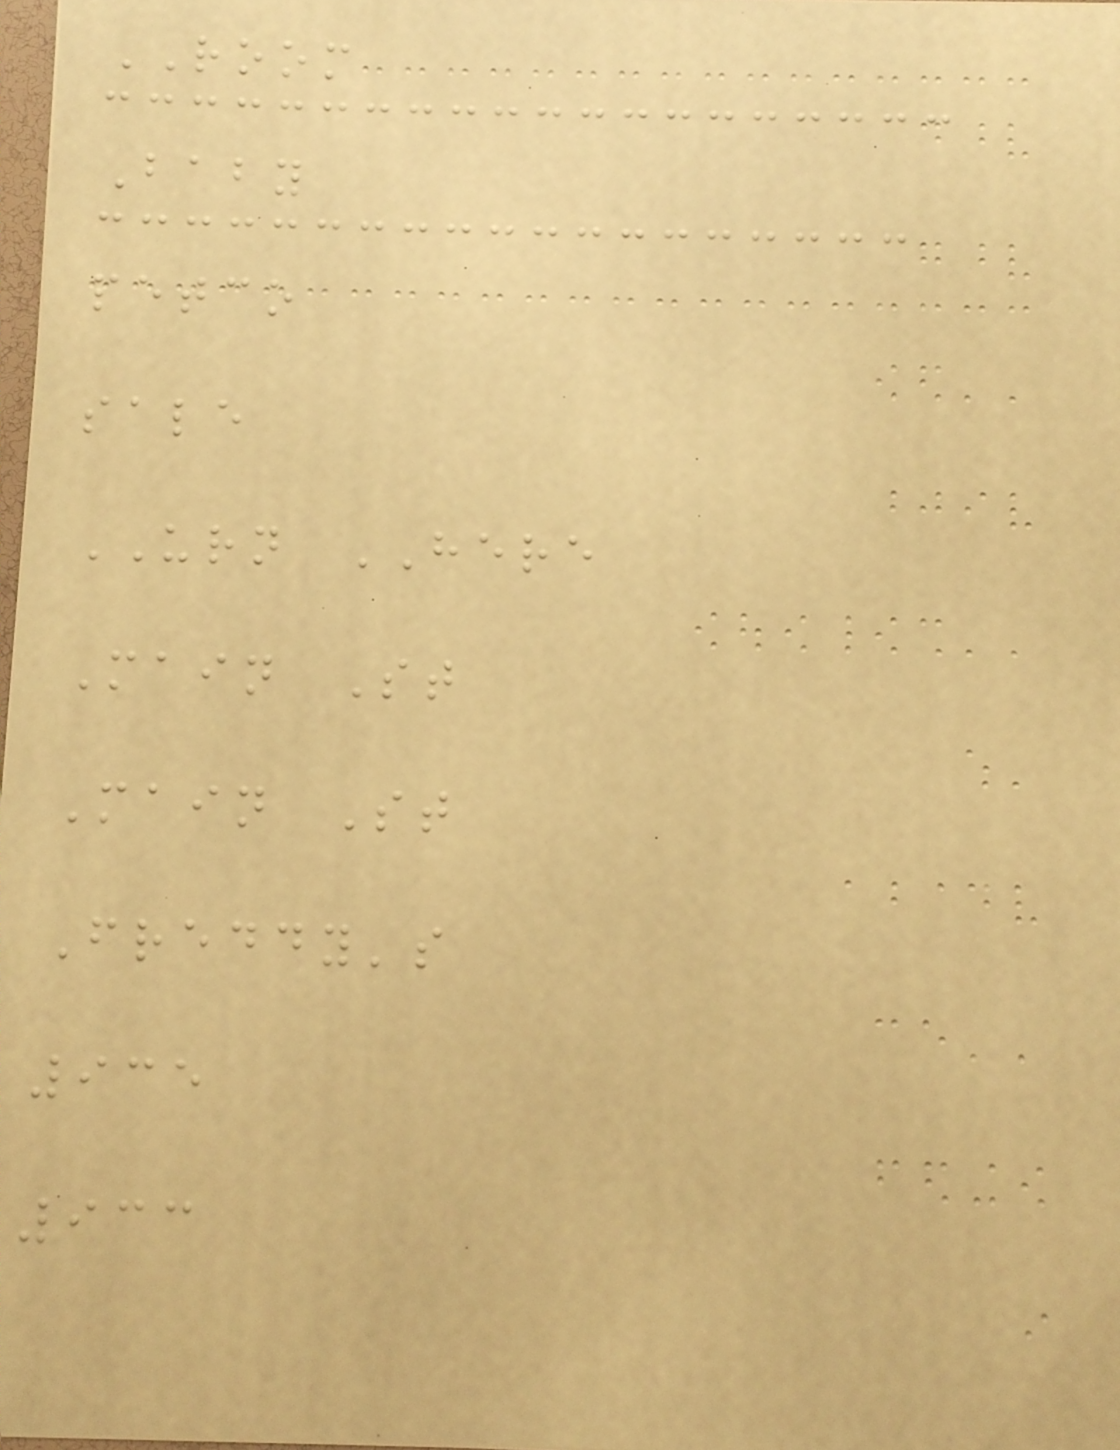ROOM
Baby
petco
sale
URN HERE
Main St
Main St
Freddy's
935
933
